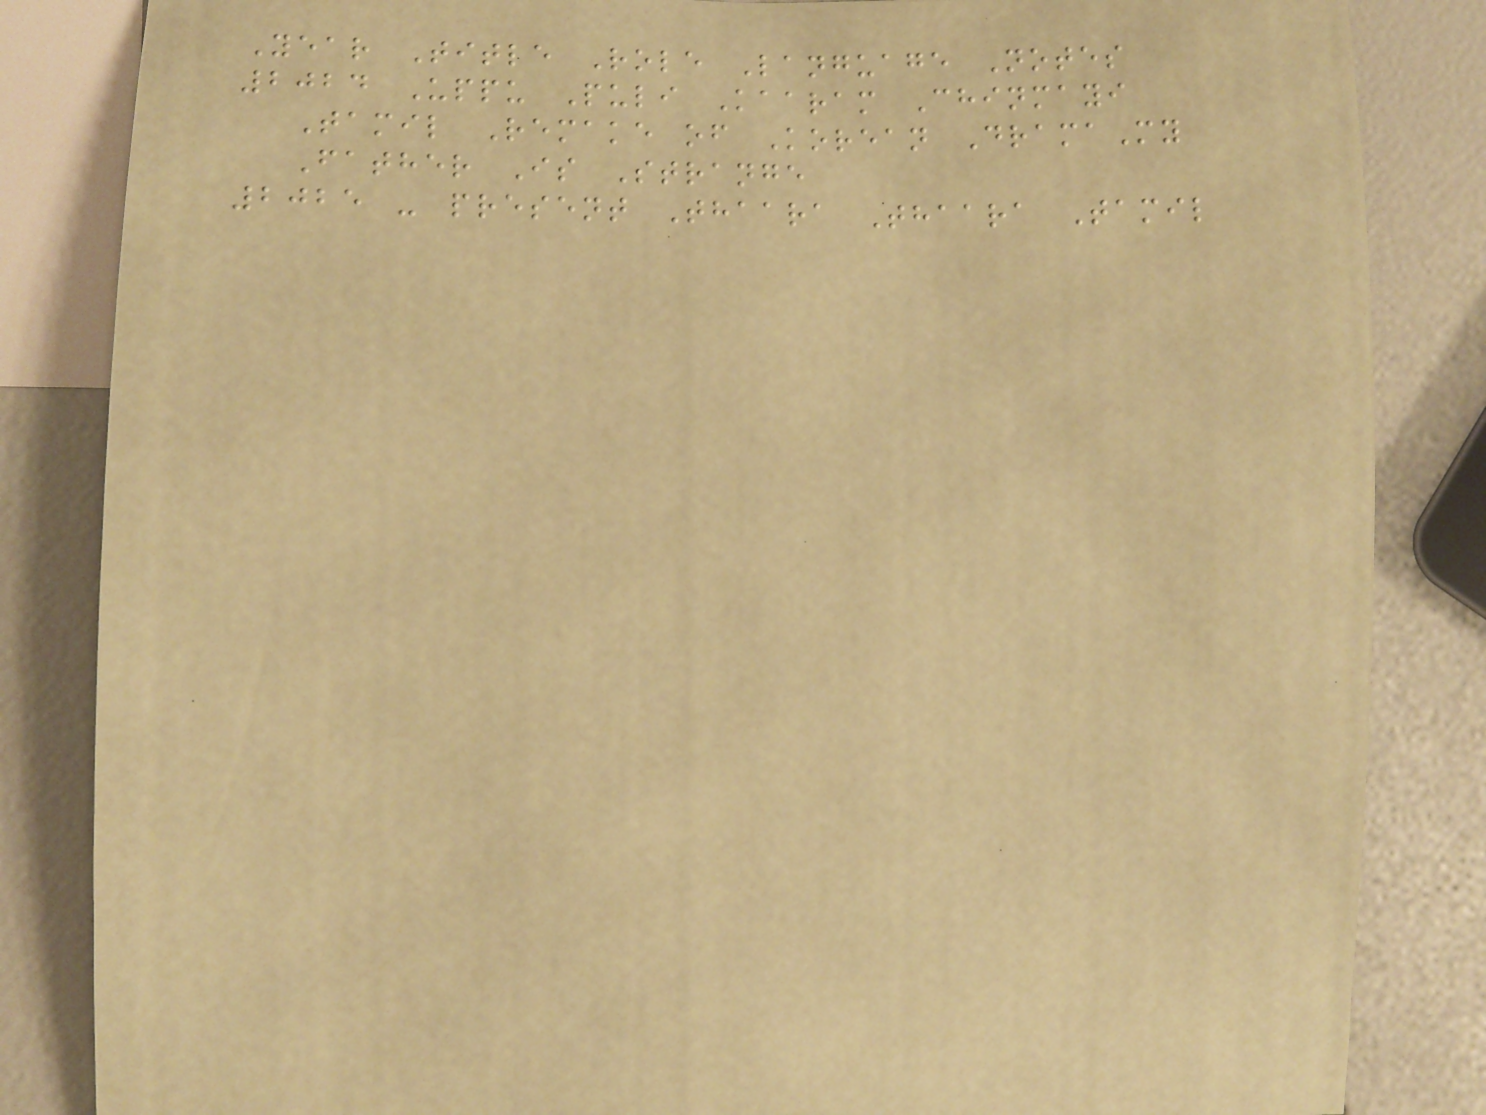Year Title Role Language Notes
2024 Uppu Puli Kaaram Chinmayi
Tamil Remake of Korean DramaMy
Father Is Strange
2025 - present Thaara Thaara Tamil
